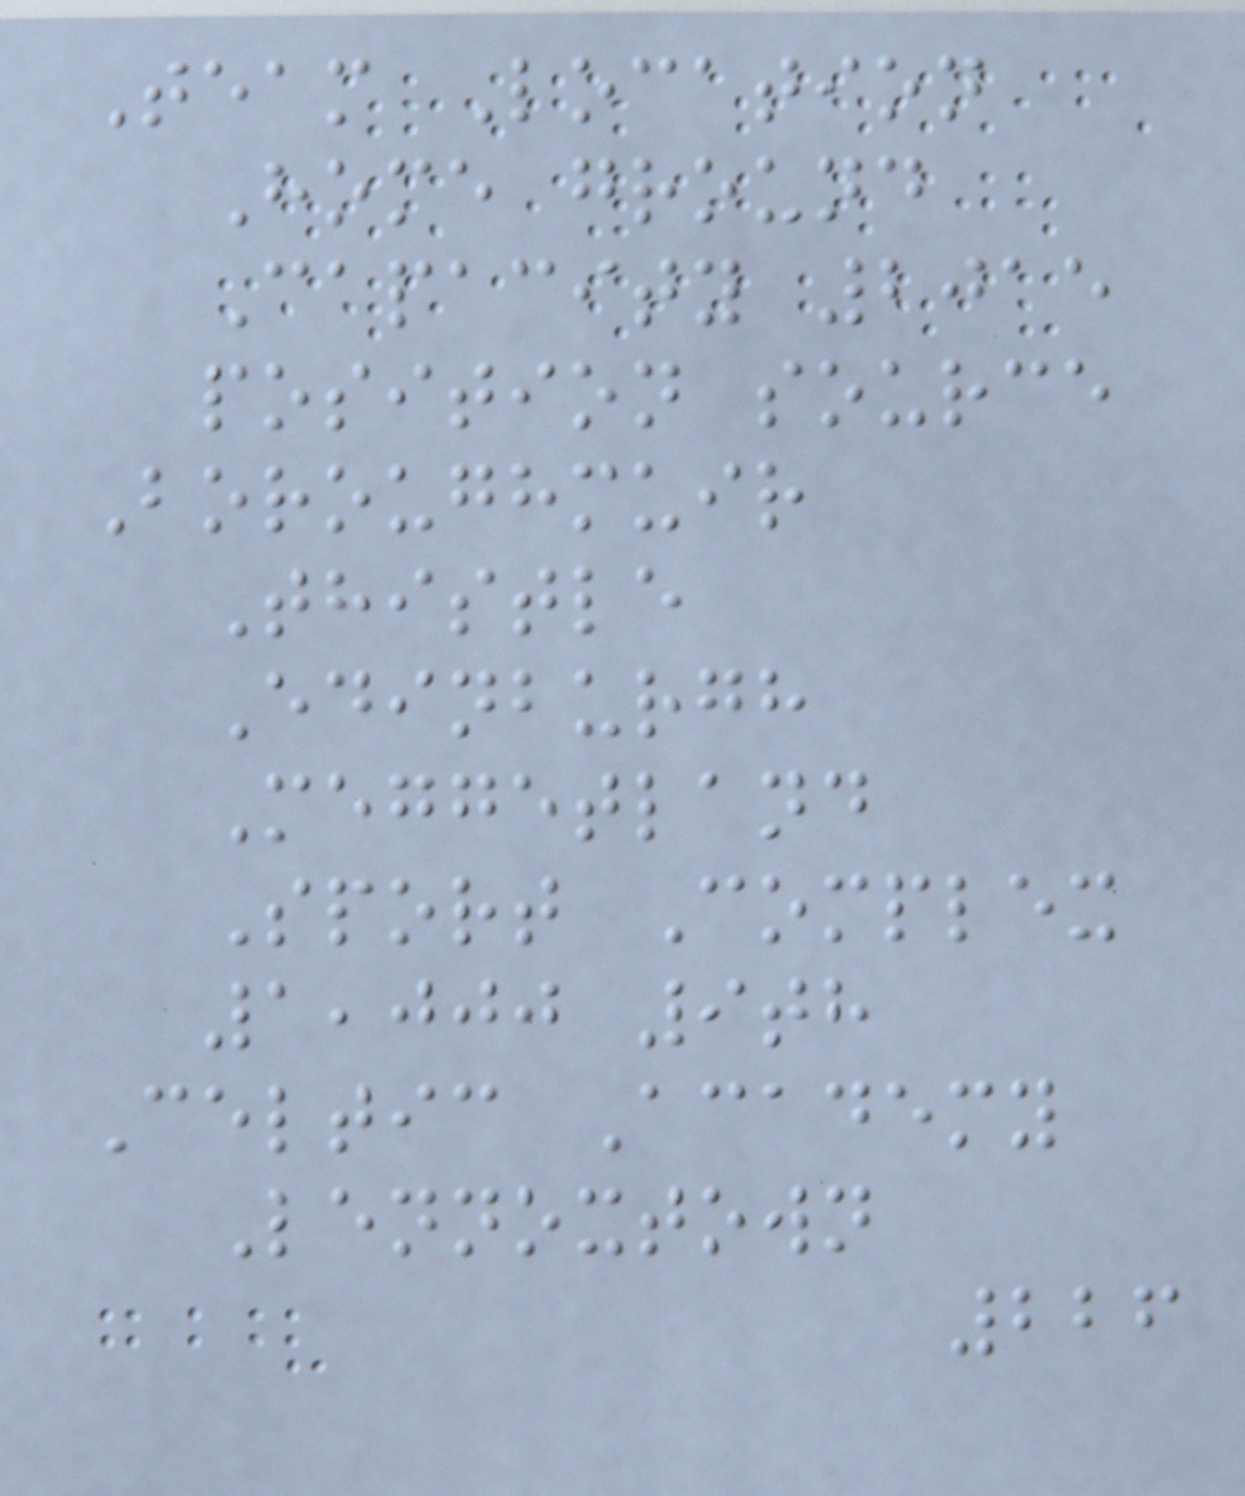Team Location
Home ground
Capacity 2015
position source
Boroughmuir
Thistle
Edinburgh
Meggetland
Sport Complex
1,000 9th
Celtic Academy
Lennoxtown
226
